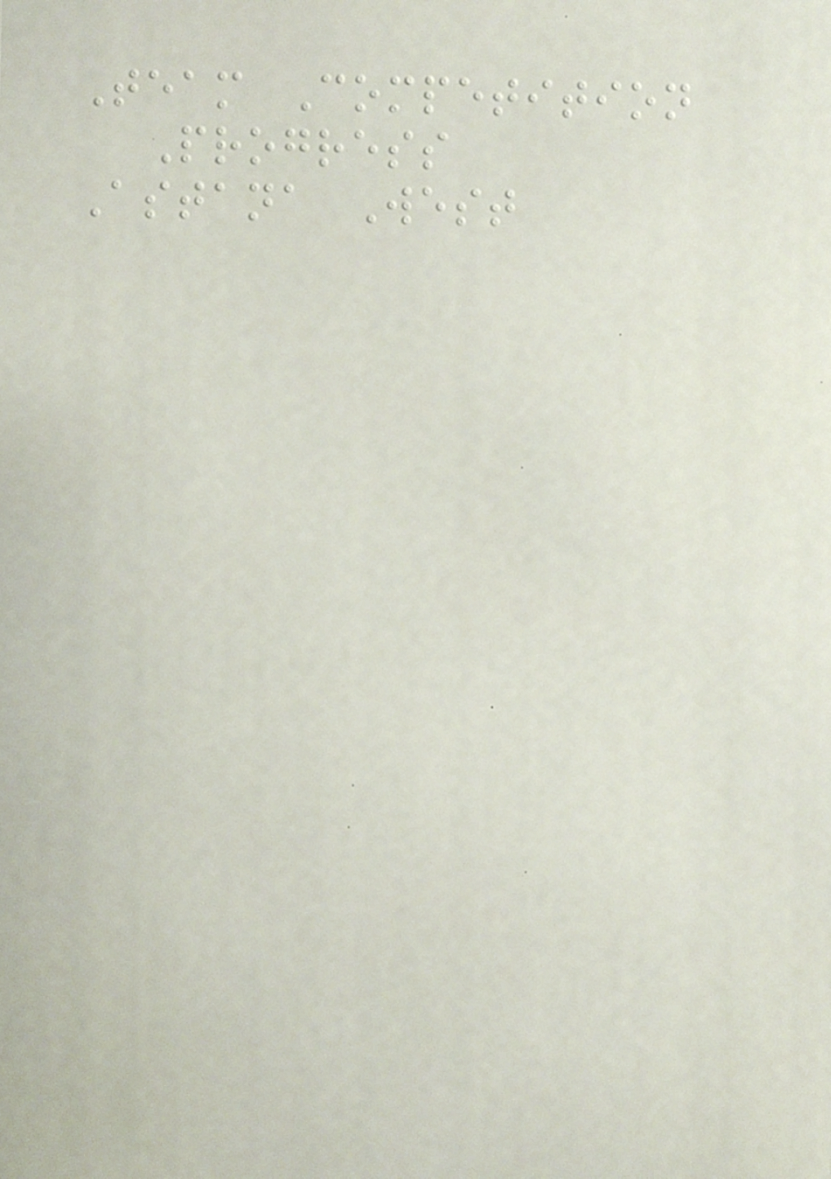Team Competition
Progress
Astana West
